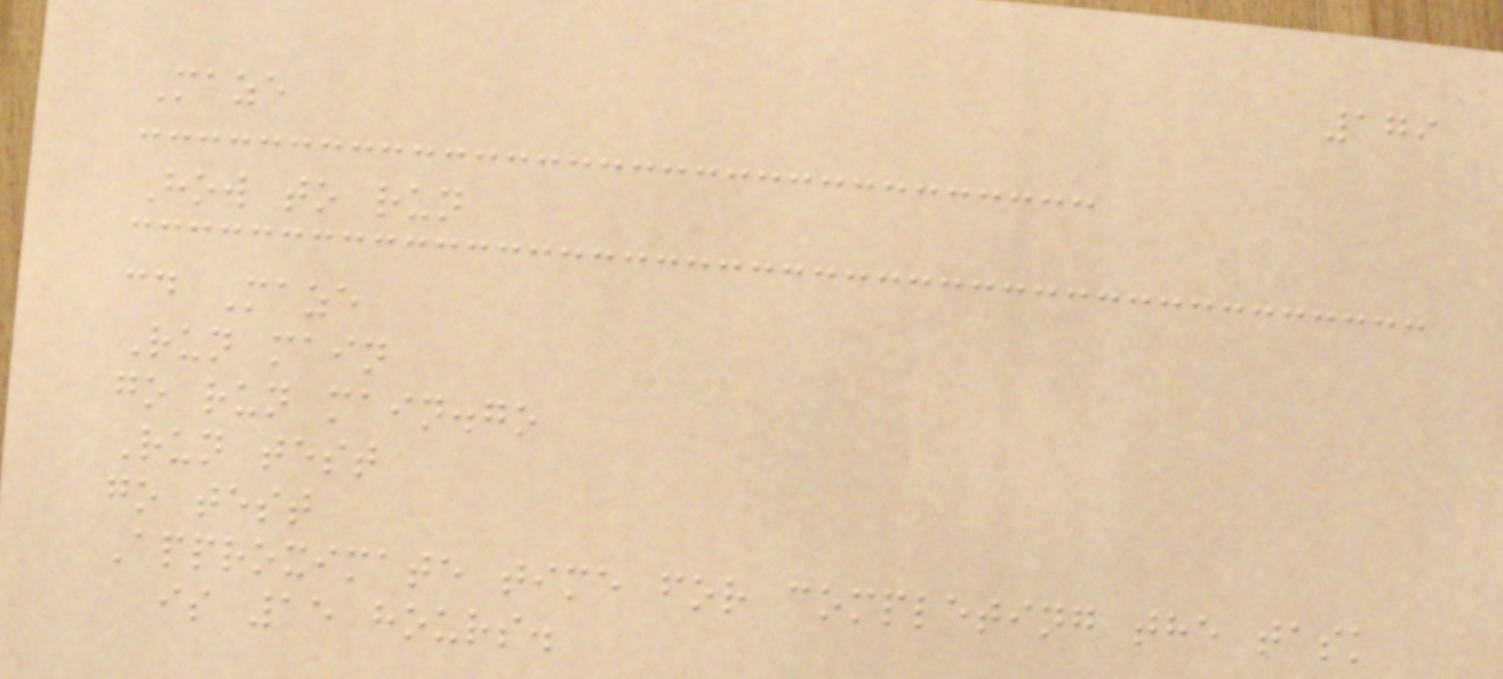179
Maze
How to run
cd Maze
Run main
go run main.go
Run test
go test
Approximate time for completing the task
is 15 hours.
